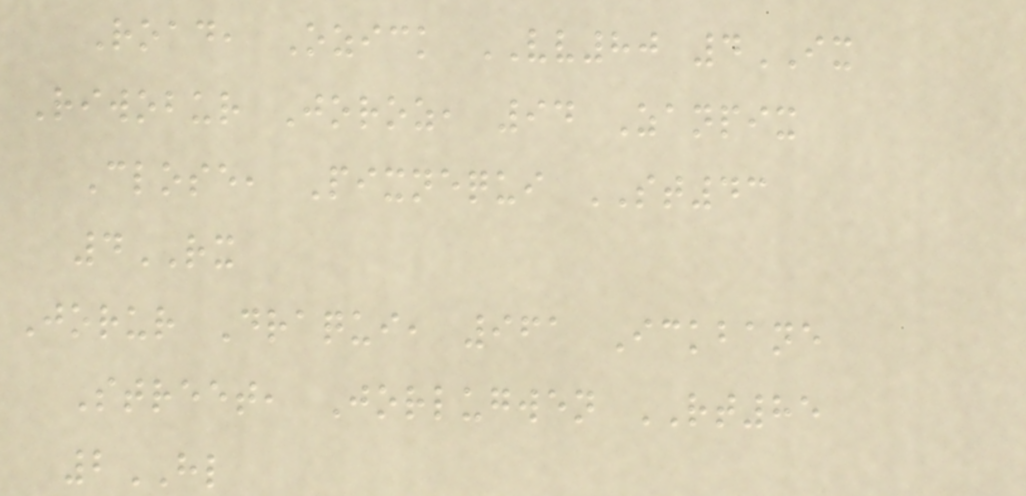Road, Ozick VV80 4IX
Riwobur Joroz, 94 Zanpix
Close, Pixnequi ST43
4RX
Jorur Draqui, 961 Ickbane
Street, Jorlugwen RT85
2HL
